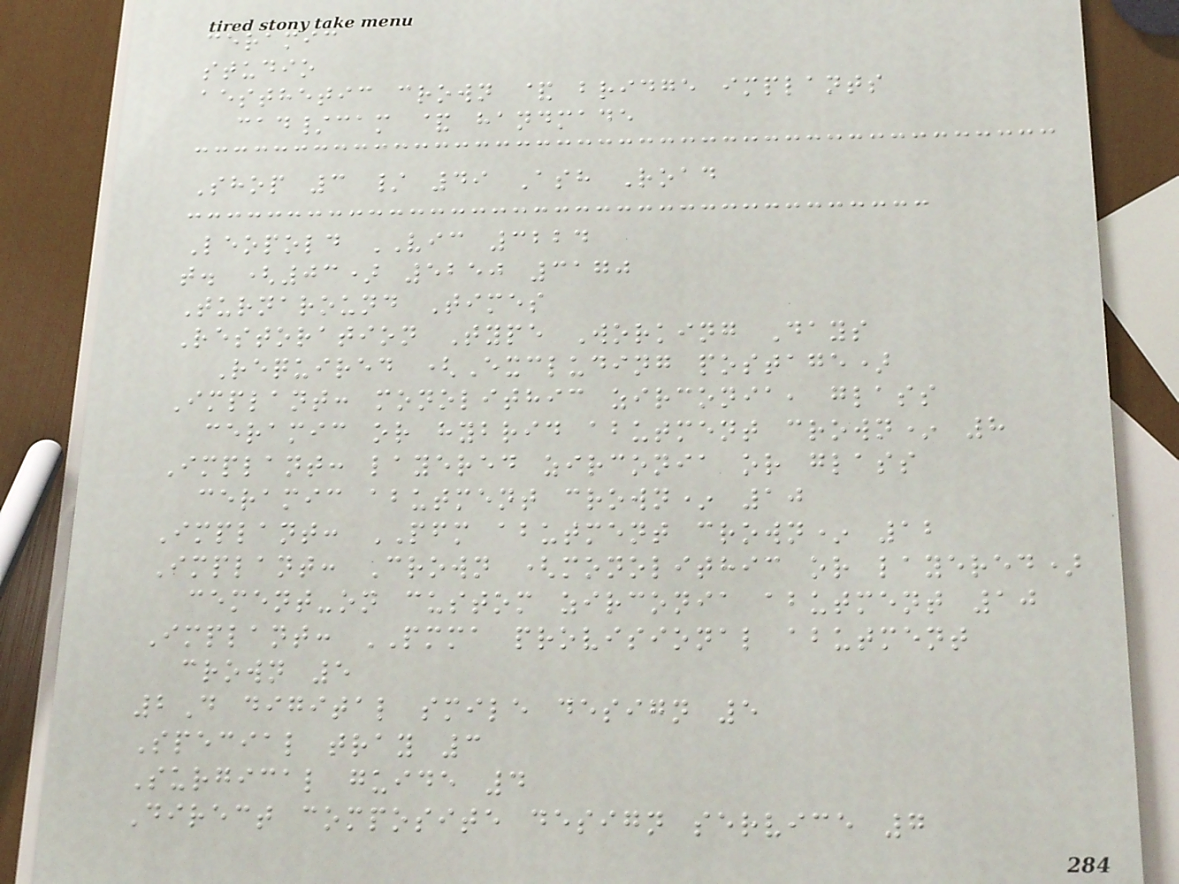ceramic
studio
aesthetic crown & bridge implants
cad/cam & handmade
Shop 3 / 49 Ash Road
Leopold VIC 3224
t. (03) 5250 3170
Turnaround Times
Restoration Type Working Days
Required (Excluding postage)
Implant: monolithic zirconia, glass
ceramic or hybrid abutment crown* 8
Implant: layered zirconia or glass
ceramic abutment crown* 10
Implant: PFM abutment crown* 12
Implant: Crown (monolithic or layered)
cement-on custom zirconia abutment 10
Implant: PMMA provisional abutment
crown 5
2D digital smile design 5
Special tray 3
Surgical guide 4
Direct composite design service 7
